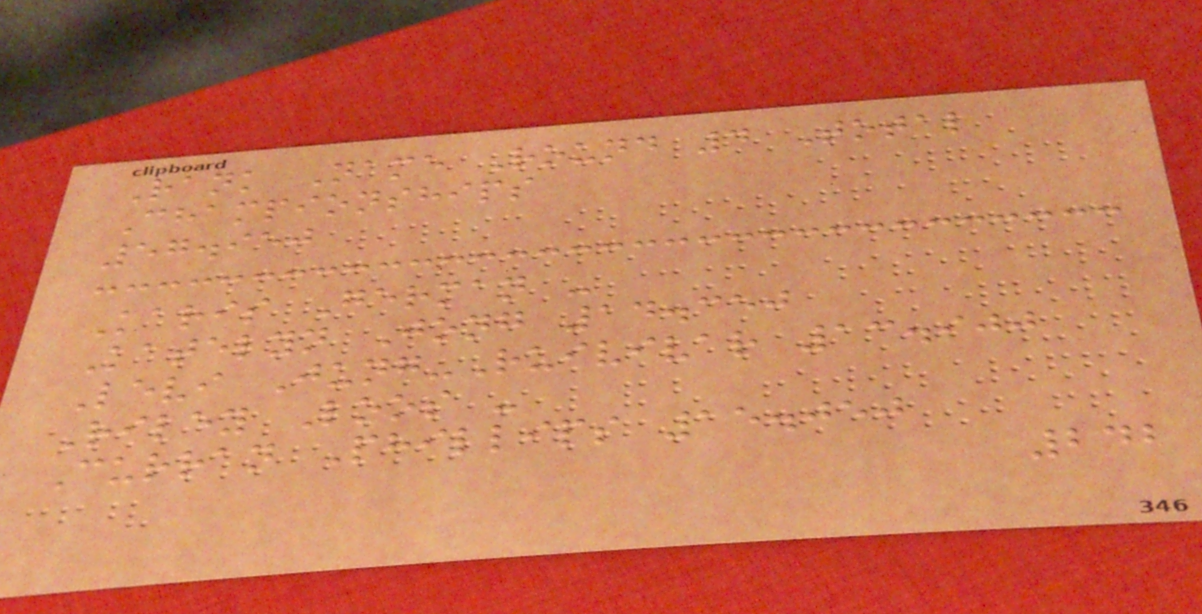Rank Name Round 4 Total
Championships
57.950
Karis German -
Katelyn Jong 14.350
Levi Jung-Ruivivar 13.900
Riley Loos -
Curran Phillips 15.050
242
